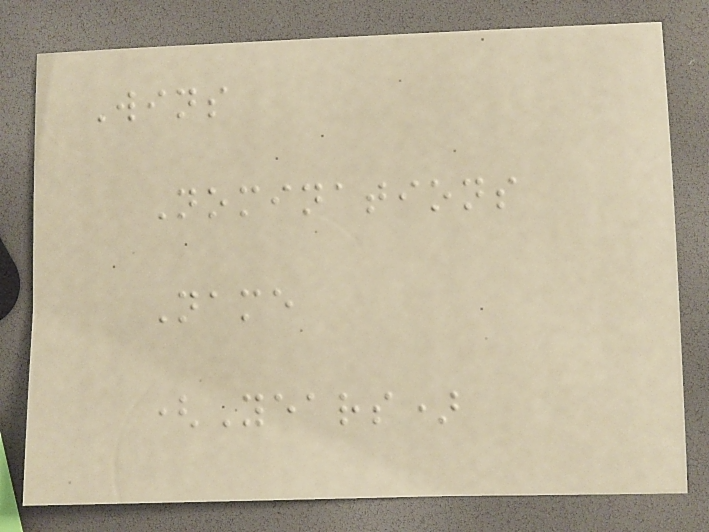Wins
Nominations
Name
(Years)
